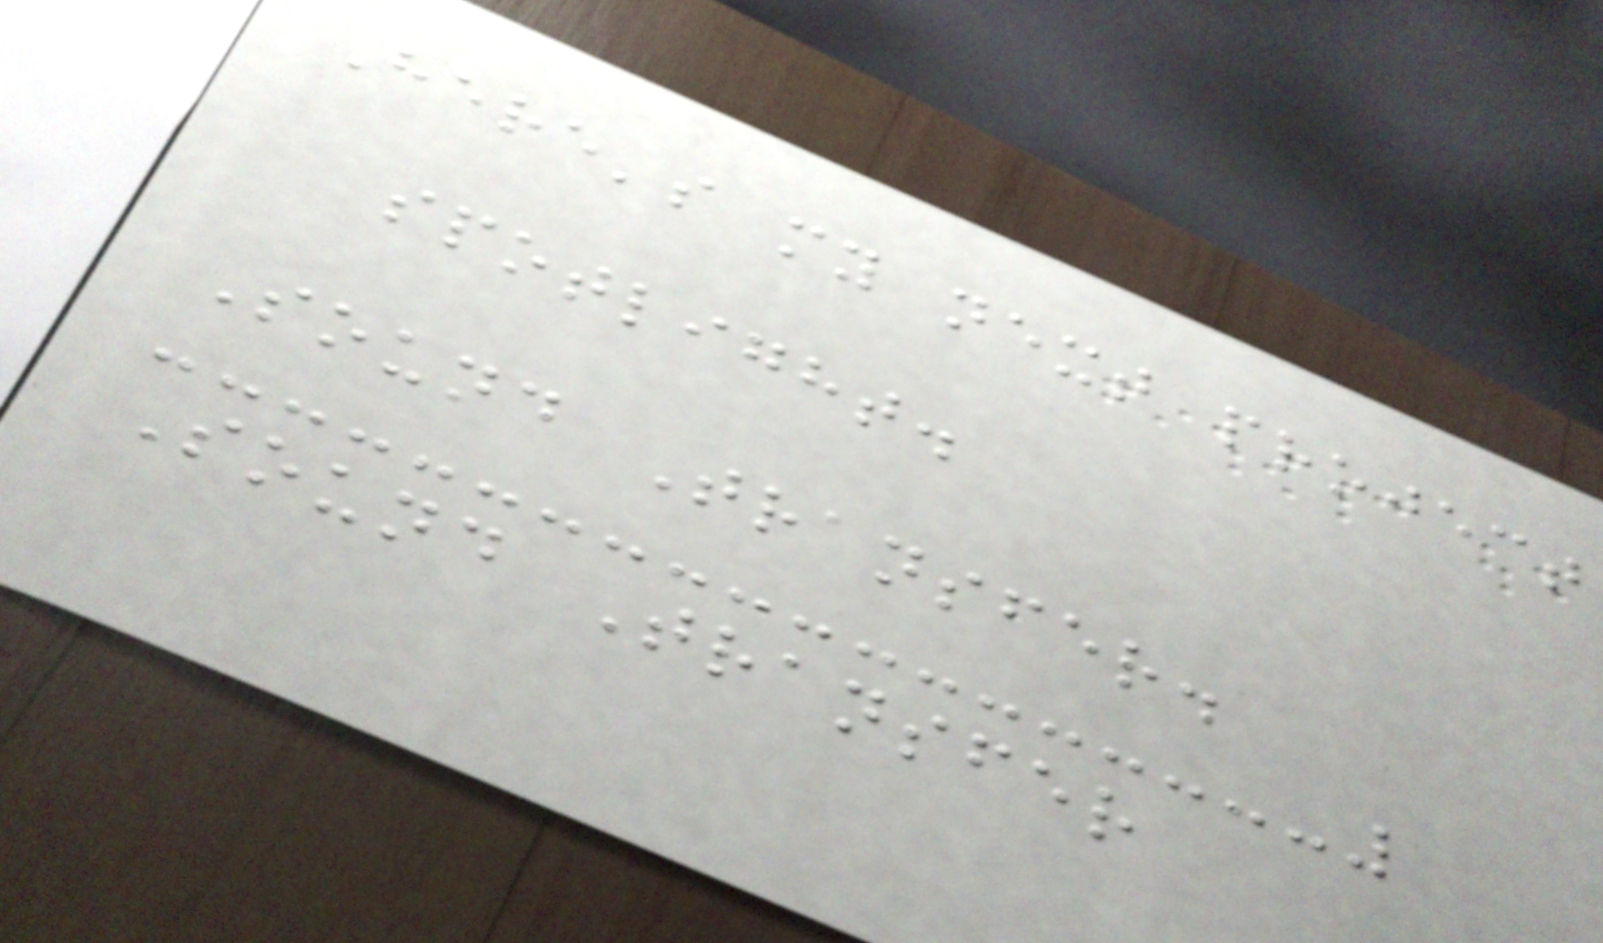Here's my next project
spotlight.
Sound Transfer.
Sound Transfer
